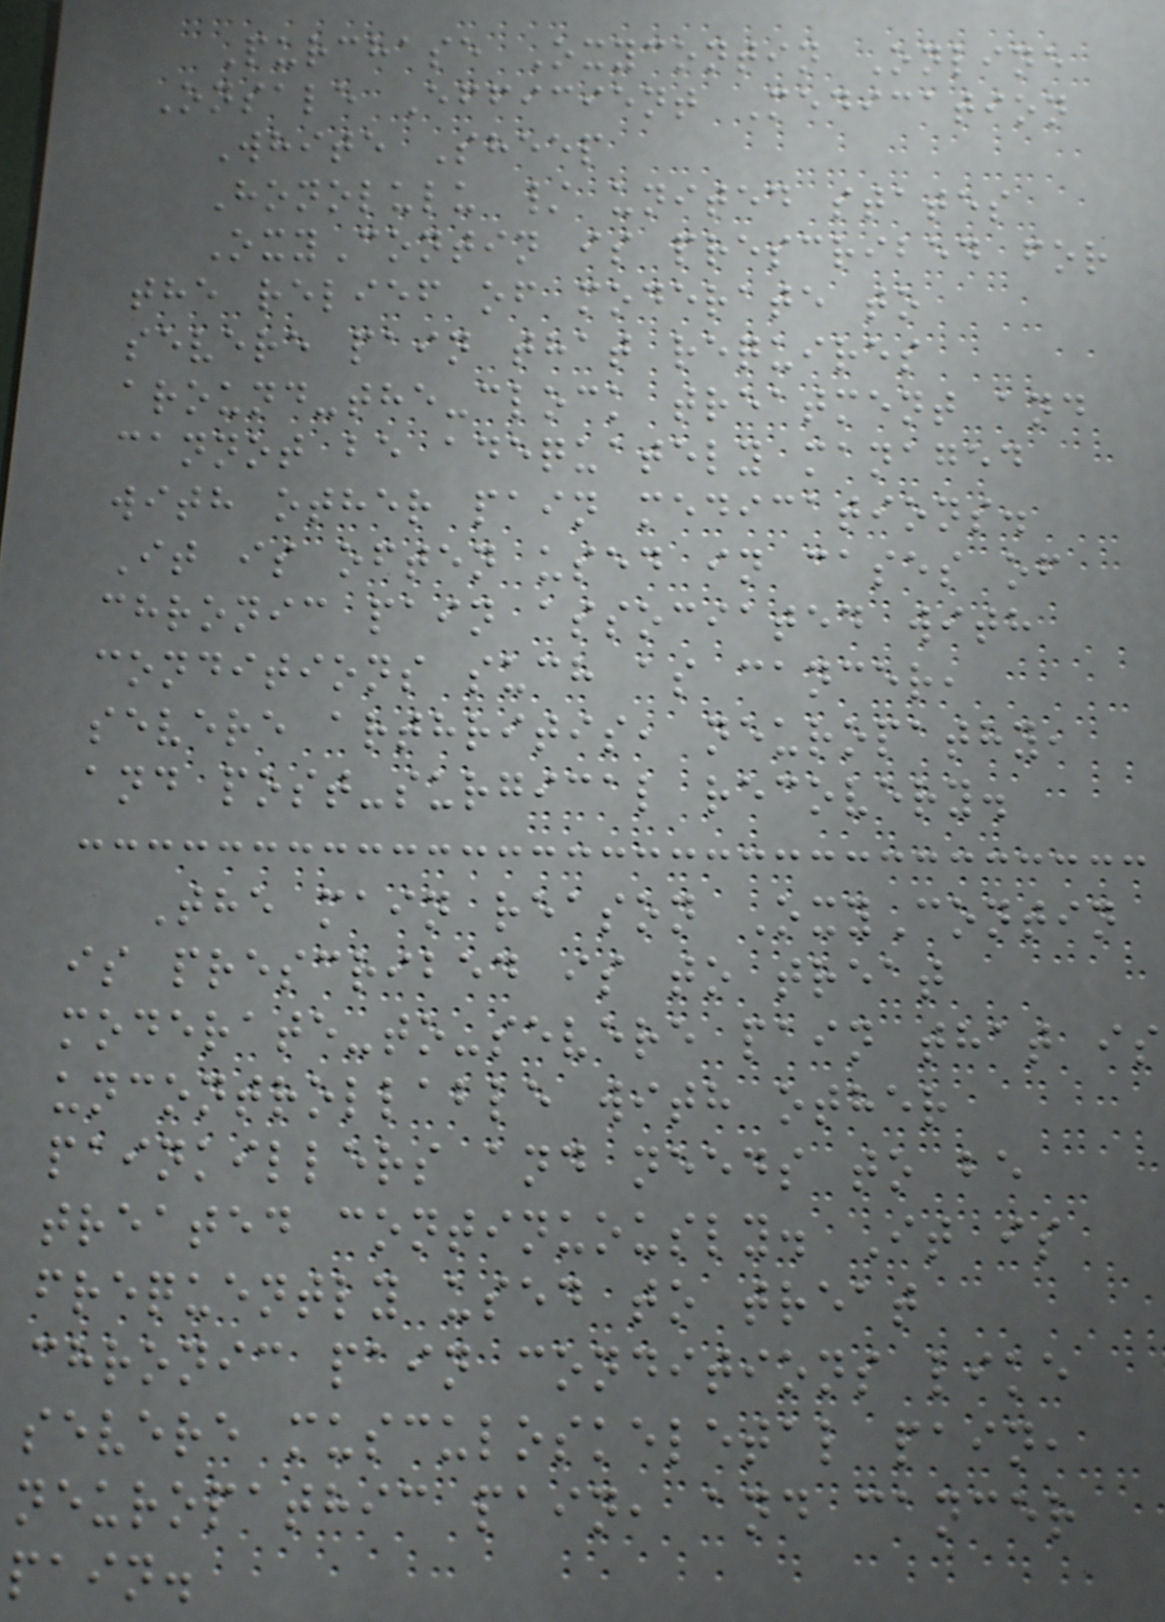Purchase Oxycontin Online
Onsale Efficient Medication
White Sheep
Honolulu / united states
OxyContin is prescribed for
the relief of moderate to
severe pain that requires
around-the-clock treatment and
cannot be adequately managed
with other pain medications.
It is often used in cases of
chronic pain associated with
conditions such as cancer,
severe arthritis, neuropathy,
and post-surgical recovery.
The main reason OxyContin
is prescribed is to treat
moderate-to-severe pain that is
uncontrollable with other
painkillers and needs to be
treated continuously. It is
frequently used to treat
chronic pain conditions like
severe musculoskeletal pain,
neuropathic pain, and cancer
pain.
